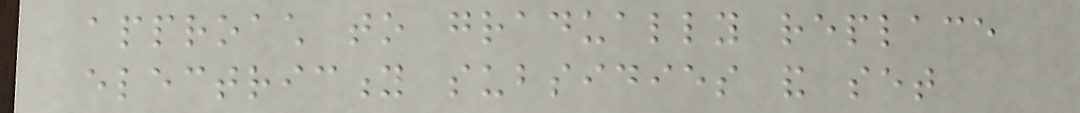approach to gradually replace
electricity subsidies and set
